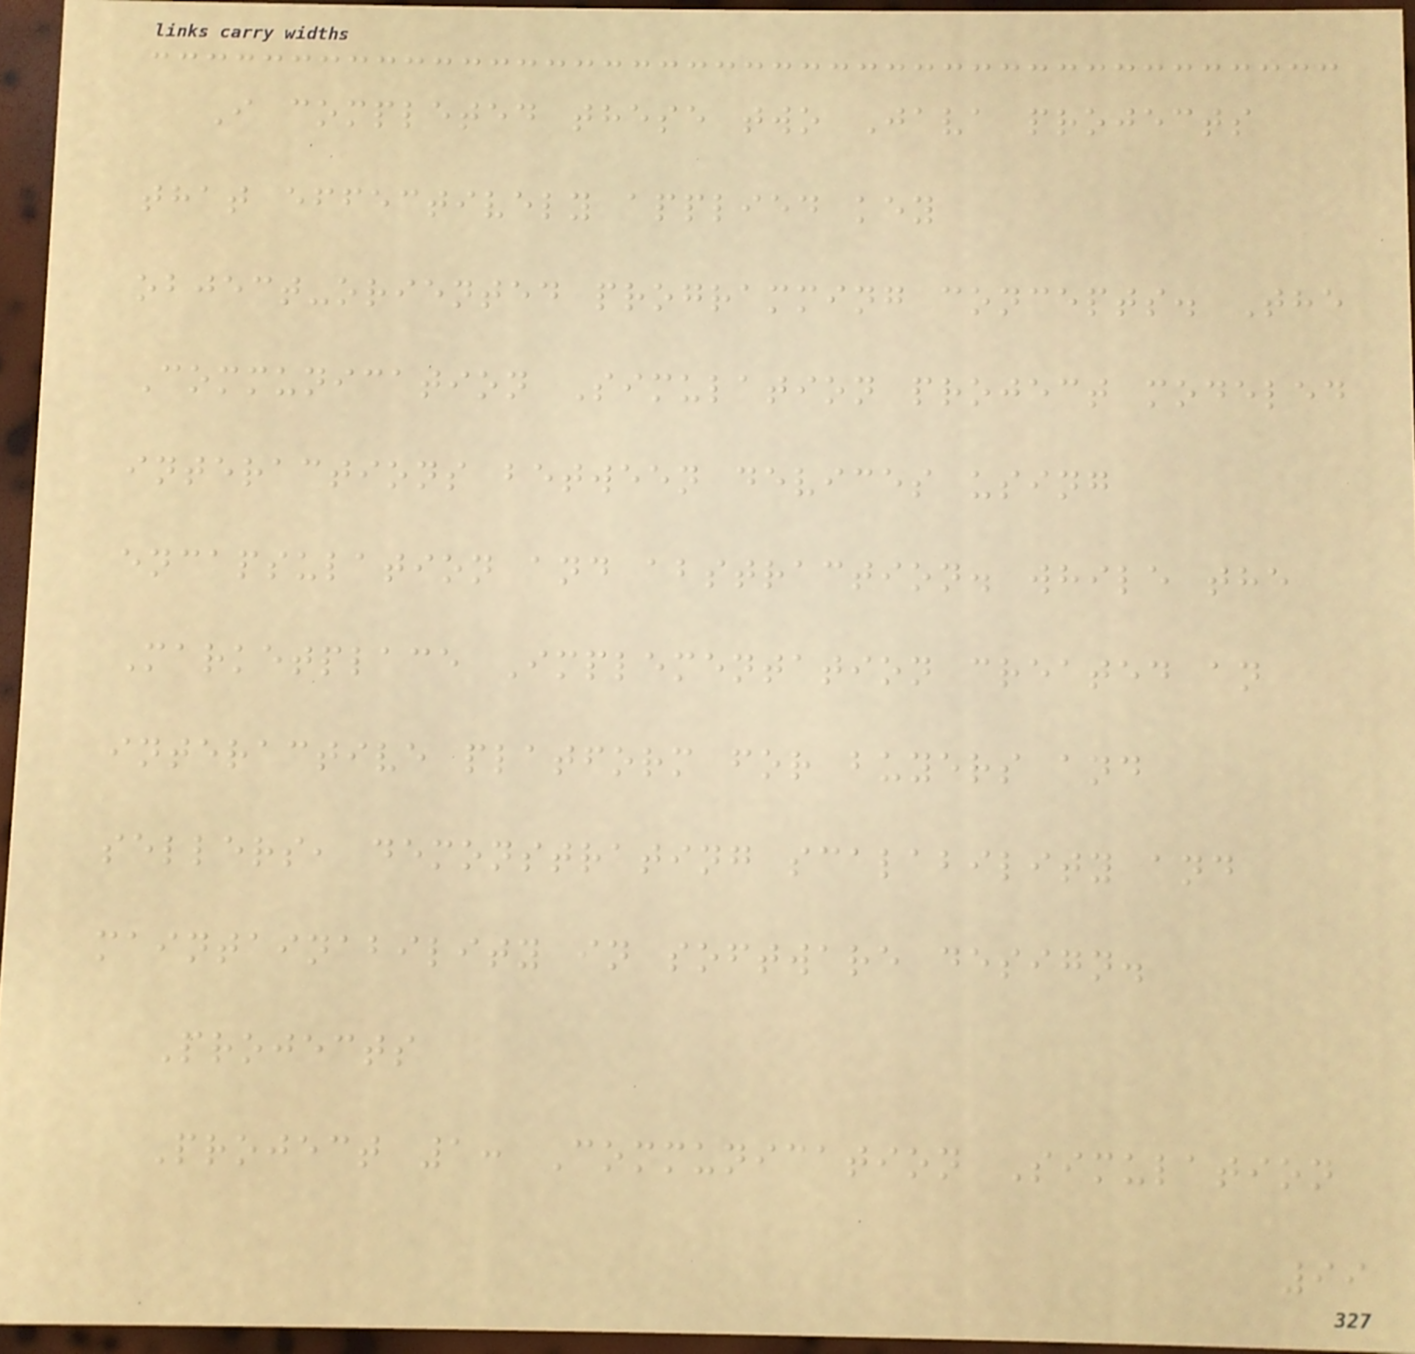I completed these two Java projects
that effectively applied key
object-oriented programming concepts. The
Communication Simulation project modeled
interactions between devices using
encapsulation and abstraction. while the
Marketplace Implementation created an
interactive platform for buyers and
sellers, demonstrating scalability and
maintainability in software design.
Projects
Project 1: Communication Simulation
99
